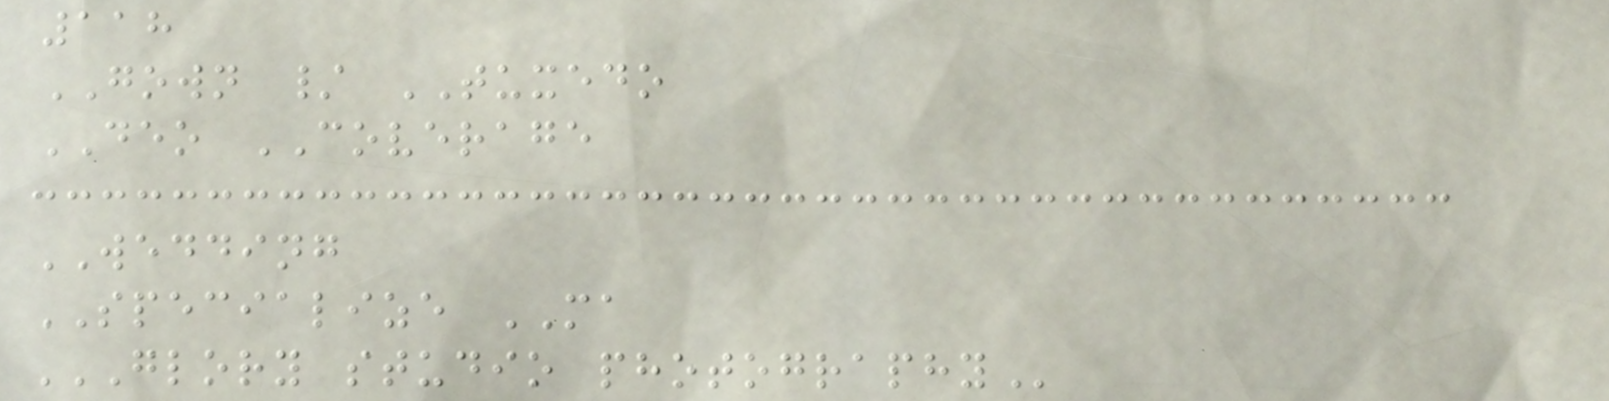118
GOWN / TUXEDO
DEO COVERAGE
WEDDING
SPECIALIZE MA
GLORY STUDIO PHOTOGRAPHY
